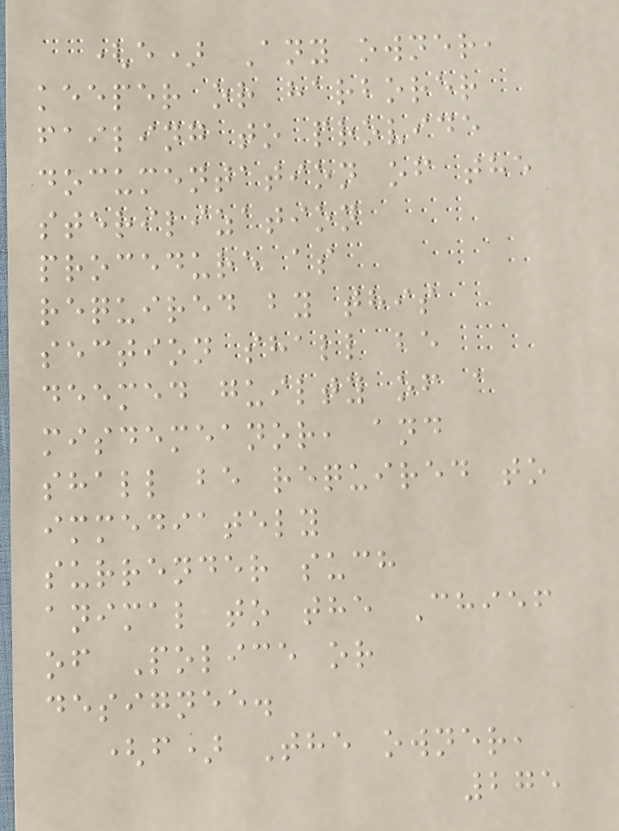(e) Any owner,
keeper or harborer
failing to provide
documentation of the
sterilization
procedure as
required by this
section shall be
deemed guilty of a
misdemeanor, and
shall be required to
immediately
surrender such
animal to the Chief
of Police or
designee.
(f) The owner,
275
